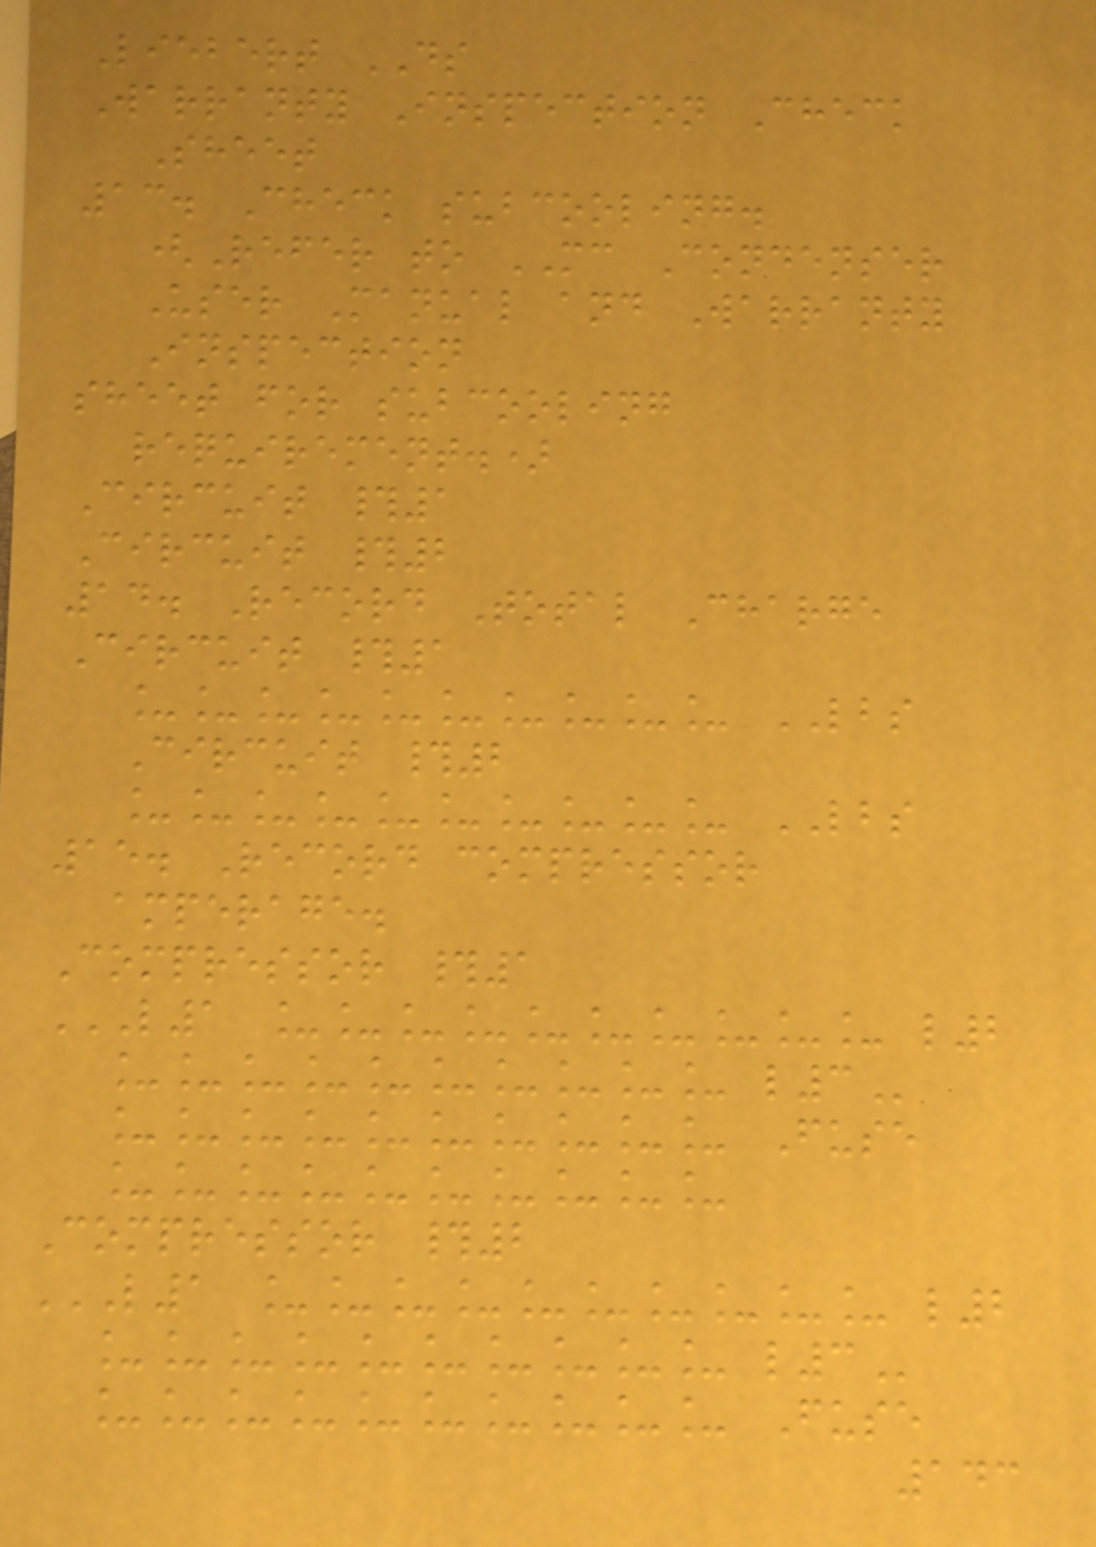Liebert DS
Warranty Inspection Check
Sheet
13. Check subcooling.
(Refer to MC Condenser
User Manual and Warranty
Inspection
sheet for subcooling
requirement.)
Circuit #1
Circuit #2
14. Record Total Charge
Circuit #1
__________ LBS
Circuit #2
__________ LBS
15. Record compressor
amperage.
Compressor #1
L1 __________ L2
__________ L3
__________ Fuse
__________
Compressor #2
L1 __________ L2
__________ L3
__________ Fuse
143
